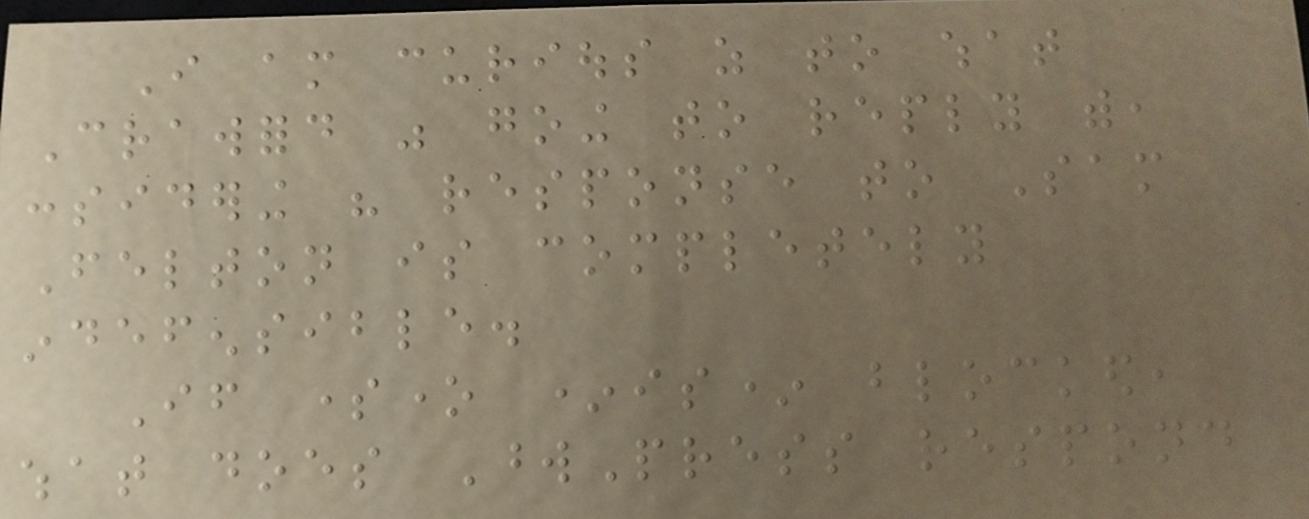I am curious as to what
Crawford was going to reply with,
considering his response to Sam
Felton is completely
indefensible.
If someone *is* blocked,
what does WordPress respond
